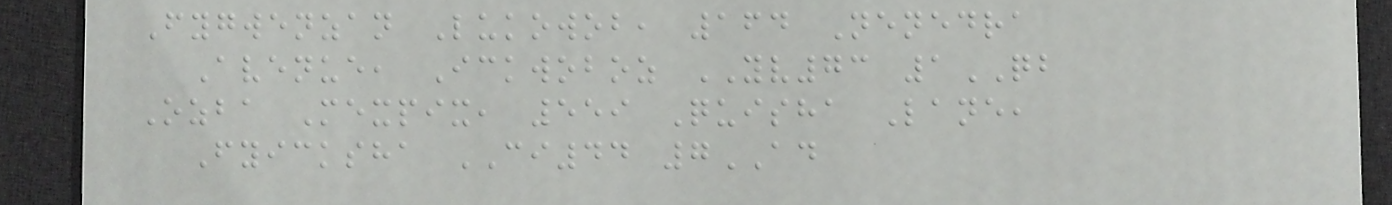Fygwenzan Lukowob, 164 Nenedra
Avenue, Ickwoboz YV73 1QB
Ozba Mexpix, 559 Quisha Lane,
Fyicksha CI44 7AD
